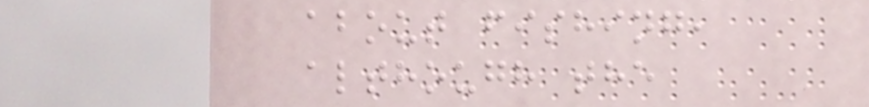about fishing,
although the
